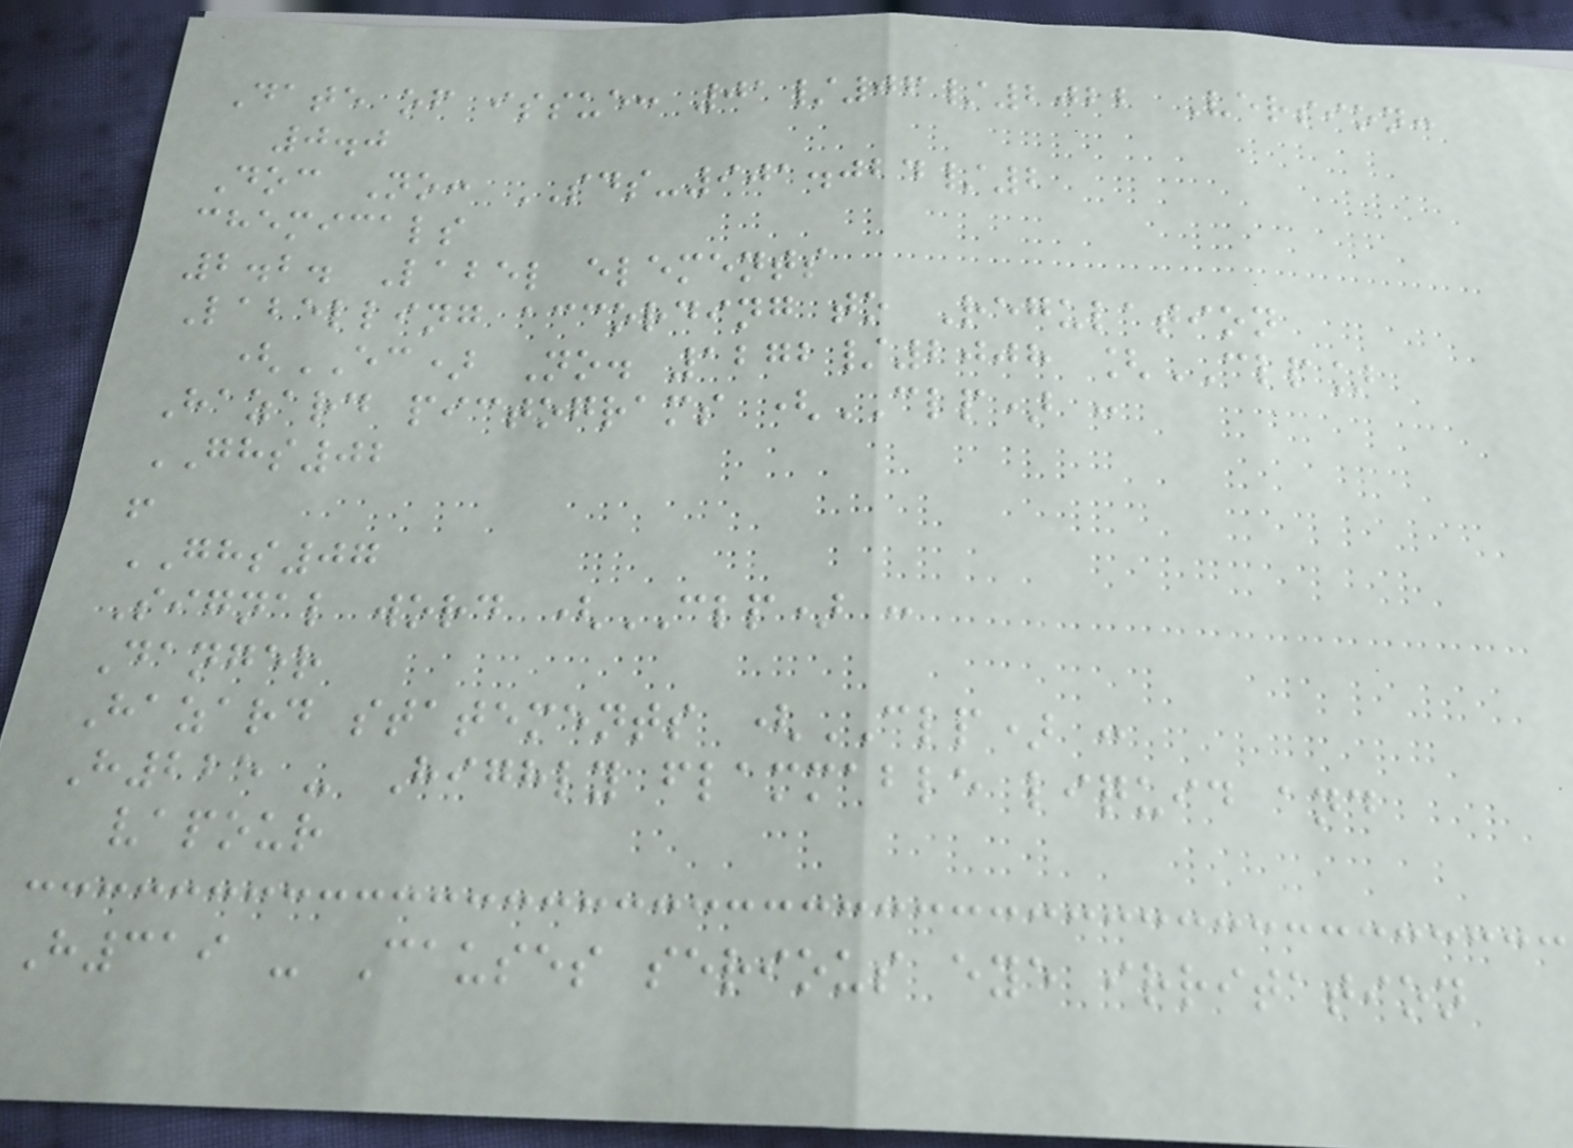Date of issue: 01/06/2022 Version:
0.0
Doc No: SDS-901.024/2
chemicals
2.2. Label elements
Labelling according to Regulation
(EC) No. 1272/2008 [CLP]
Hazard pictograms (CLP) :
GHS02
!
GHS07
Signal word (CLP) :
Danger
Hazard statements (CLP) :
H225 - Highly flammable liquid and
vapour
H319 - Causes serious eye irritation
